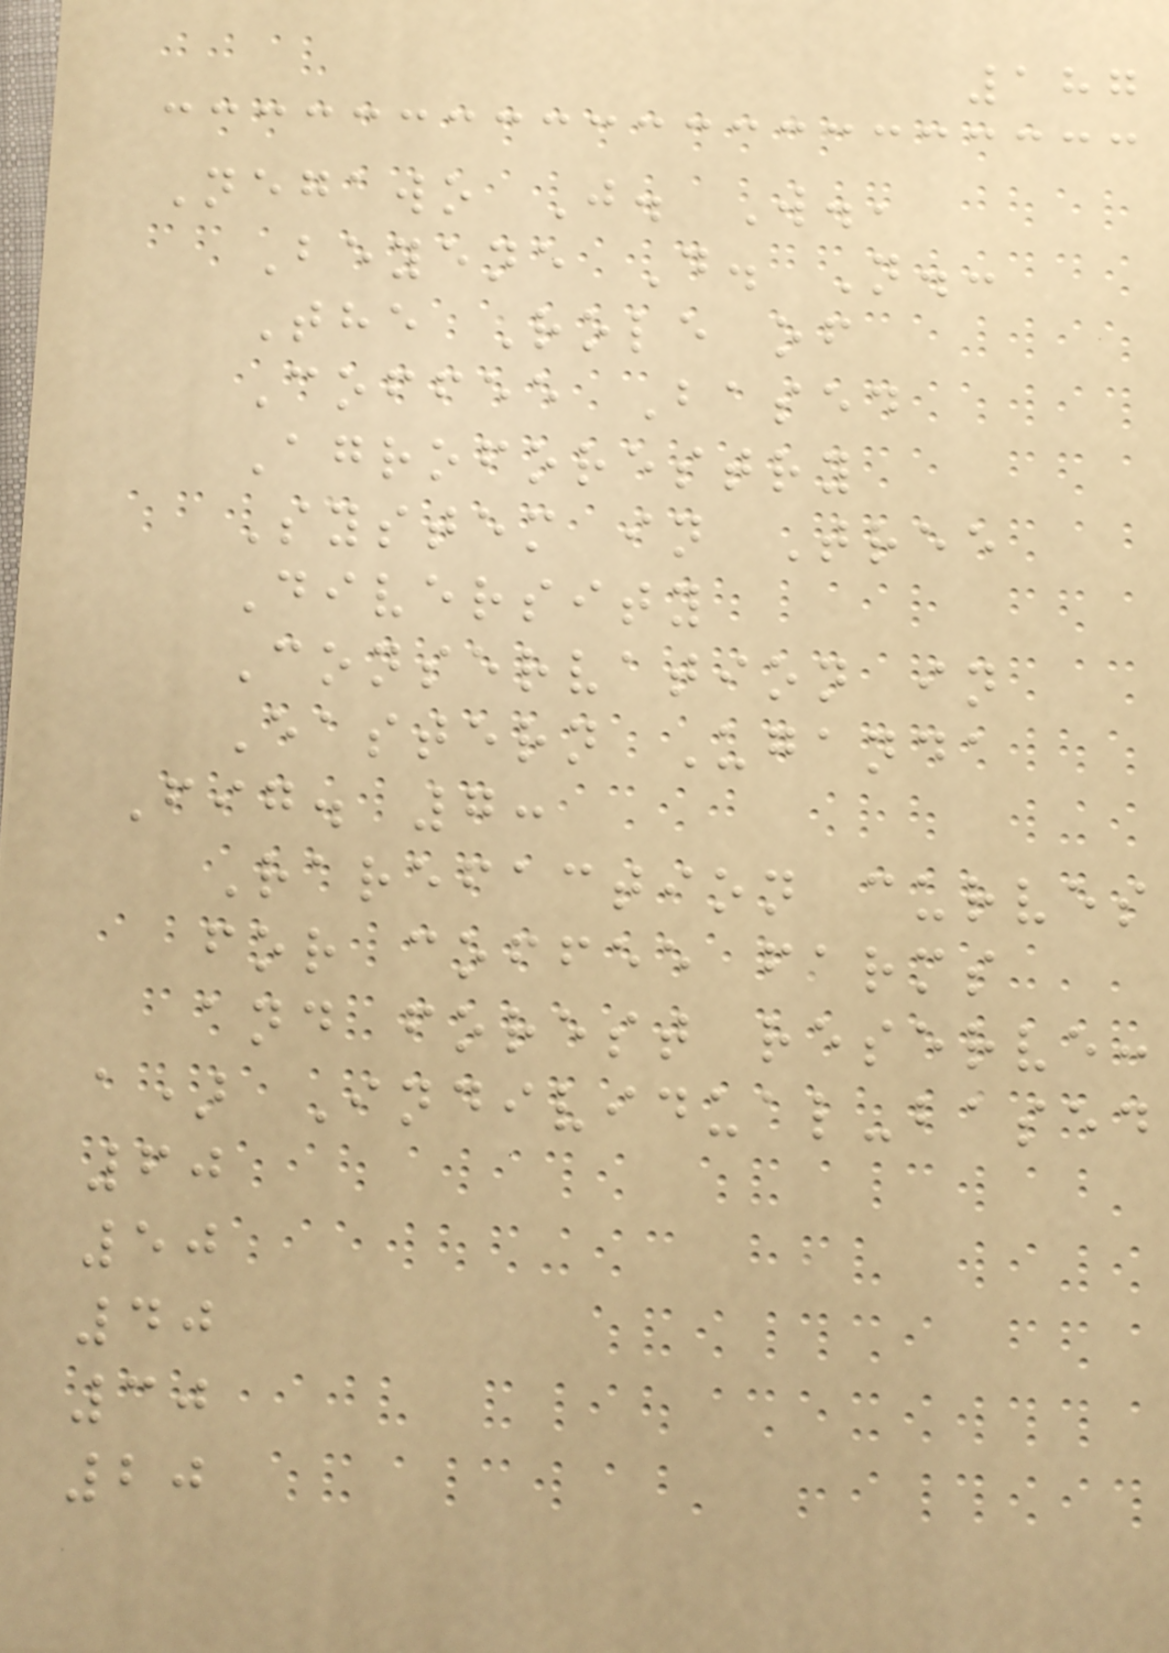187
Negawo J. W.,
Beyene D. N.:
The Role of
Coffee Based
Agroforestry
System in Tree
Diversity
Conservation in
Eastern Uganda
Fig. 7:
Rarefaction curves
for coffee farms
and forest reserve:
a) Individual-based
60
50
40
30
20
